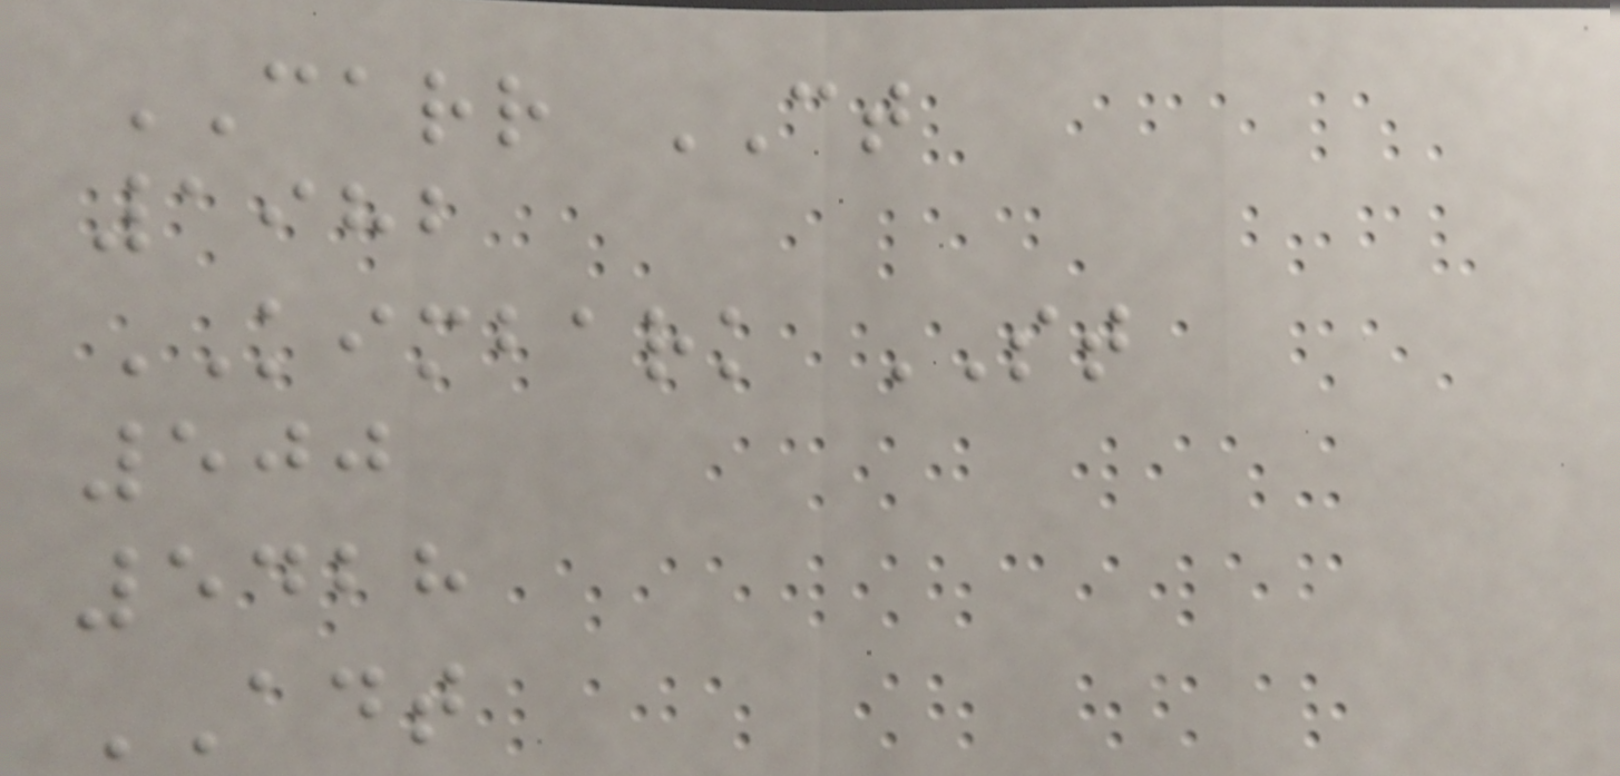CARR CT
1982
KIMBARK ST
500
5428
ADT
